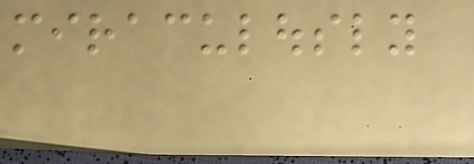miraculously
